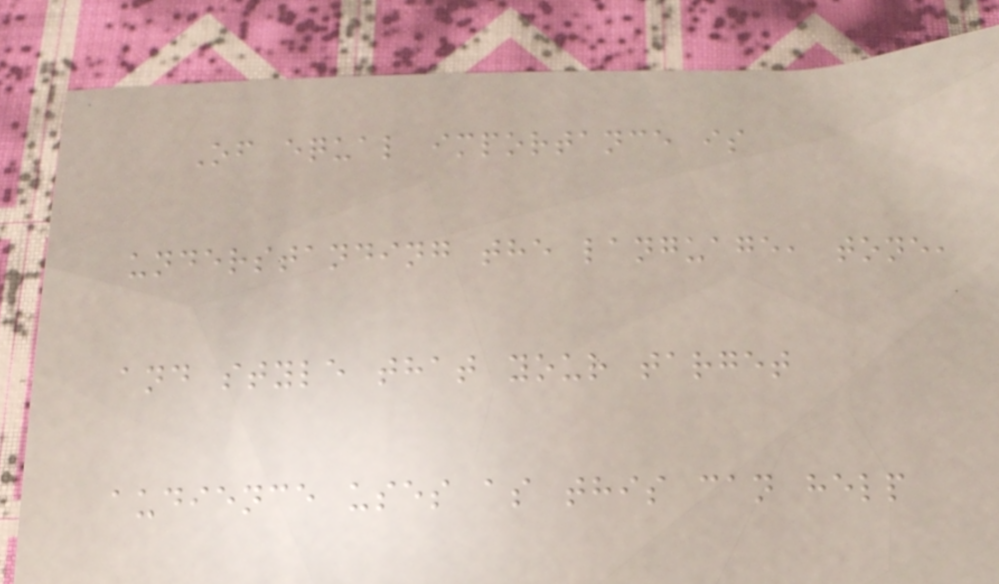Of equal importance is
understanding the language, tone,
and style that your target
audience uses as this can help
